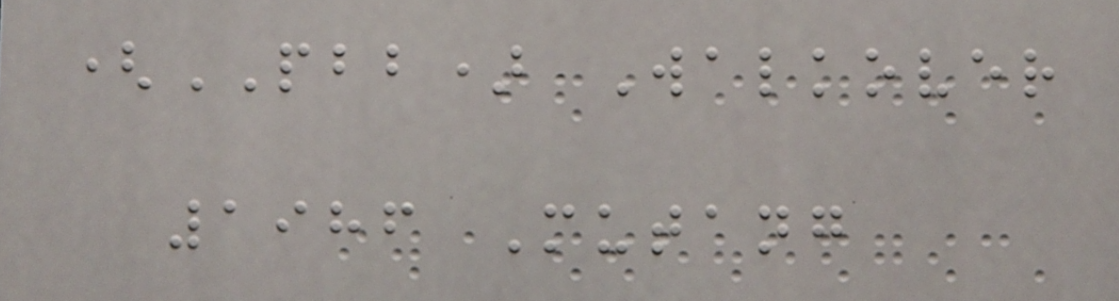(PBB) Walkover
1986 Mutang
